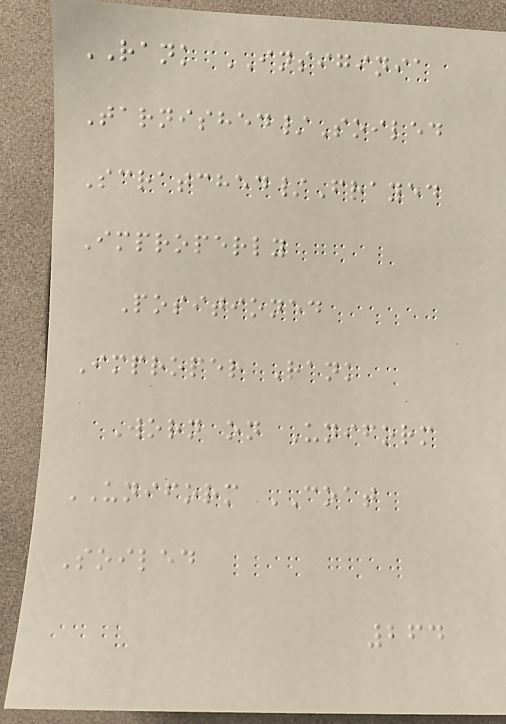RANK INSIGINIA
Tarnished/Soiled
Scratched/Frayed
Improperly
Positioned
Improper Rank
Worn on Uniform
UNIFORM COAT
Soiled
264
